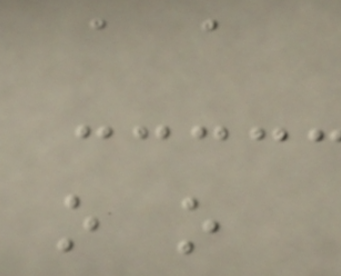a a
o o
